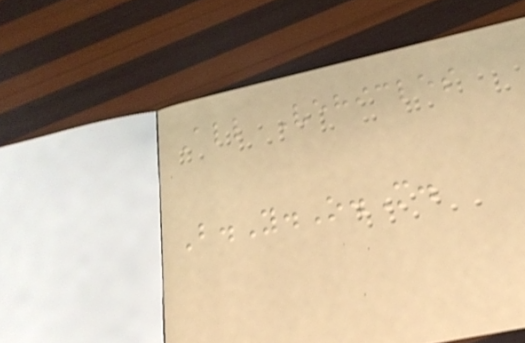All Vehicles
B.Y.O.M.
